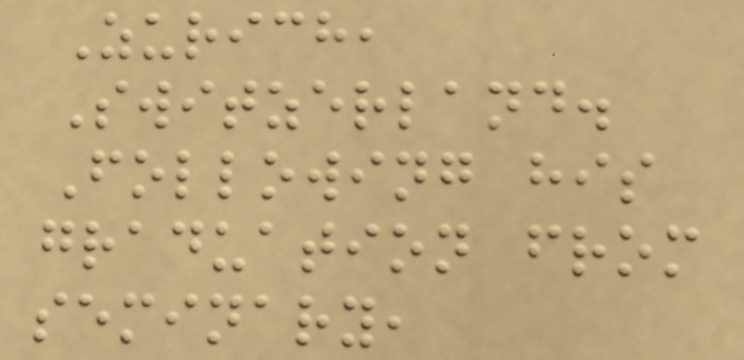Zurich,
Switzerland.
Following his
graduation from
seminary,
